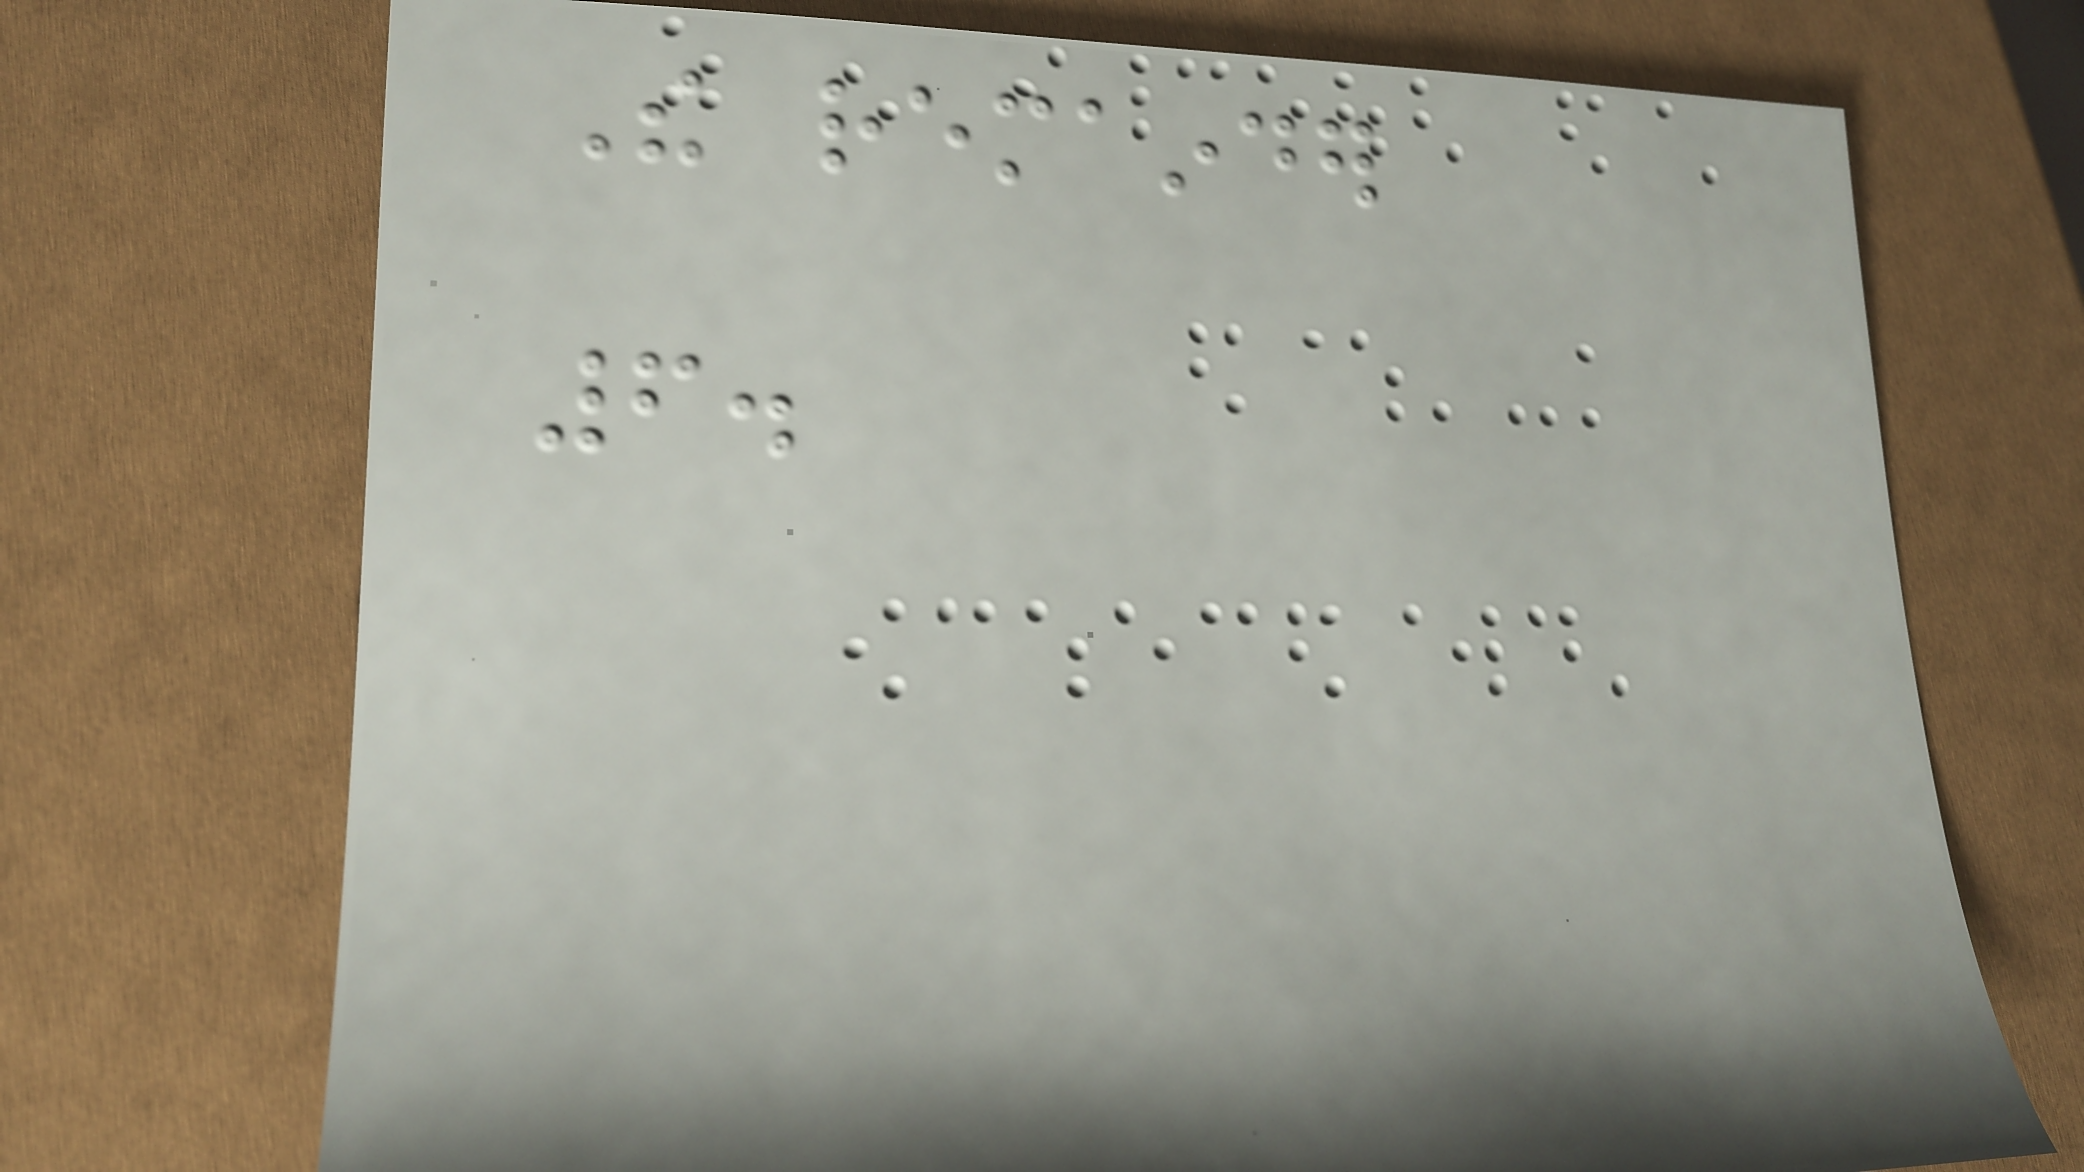The remainder
6.
